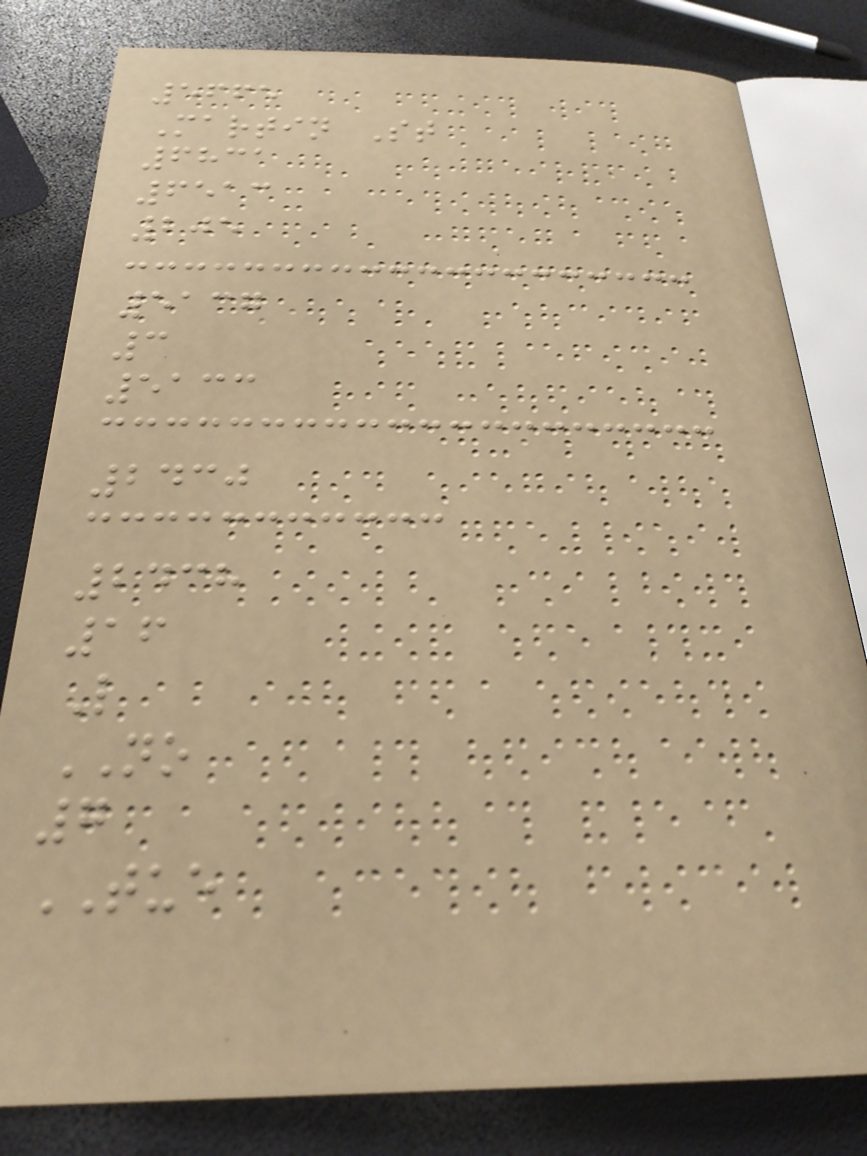5665
Martin St
6831
6513
205
5137
3
5133
2430
2438
16
L
NO
7
TUE
